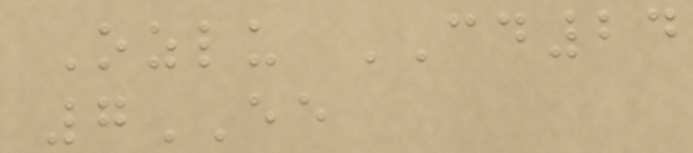Ozlu CD24
7EE
